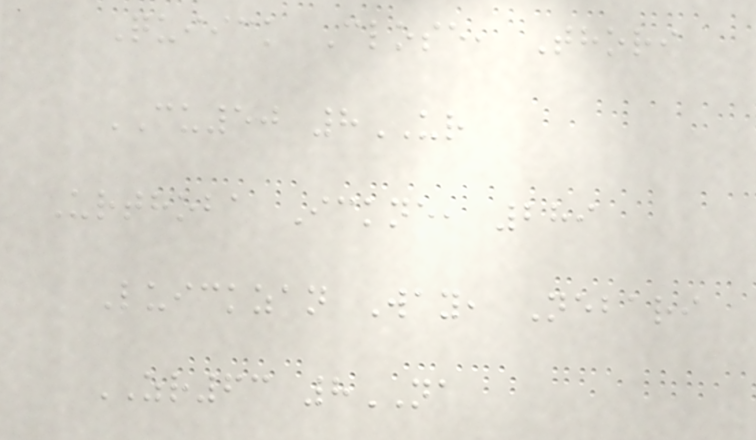Quiick Close, Thori
CU50 8UR
Urthoba Ickne, 289
Luickzan Way, Nebari
ZR63 8NA
